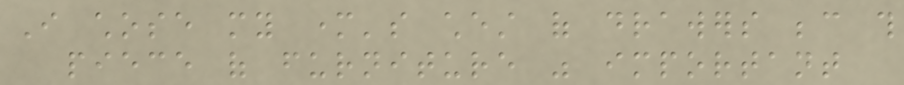I chose my mother's chest of drawers because this
piece of furniture was important
